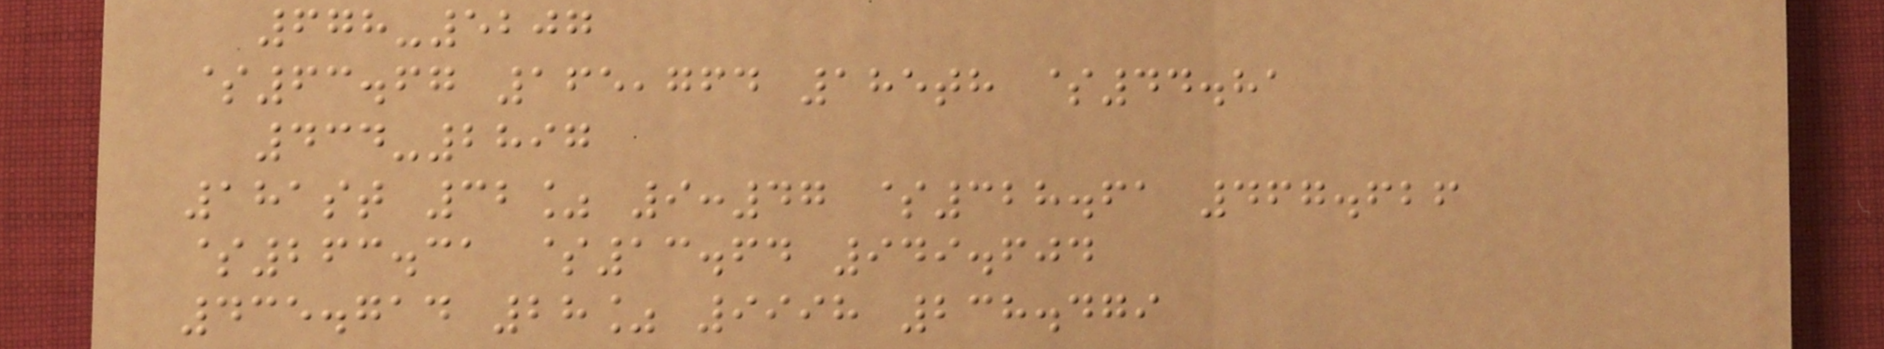678-5207
$63.67 165,764 185th $44.81
434-2897
181st 32% 9:47 $328.61 467.626
$263.31 $13.64 949.604
435.714 28% 9998 238.479
